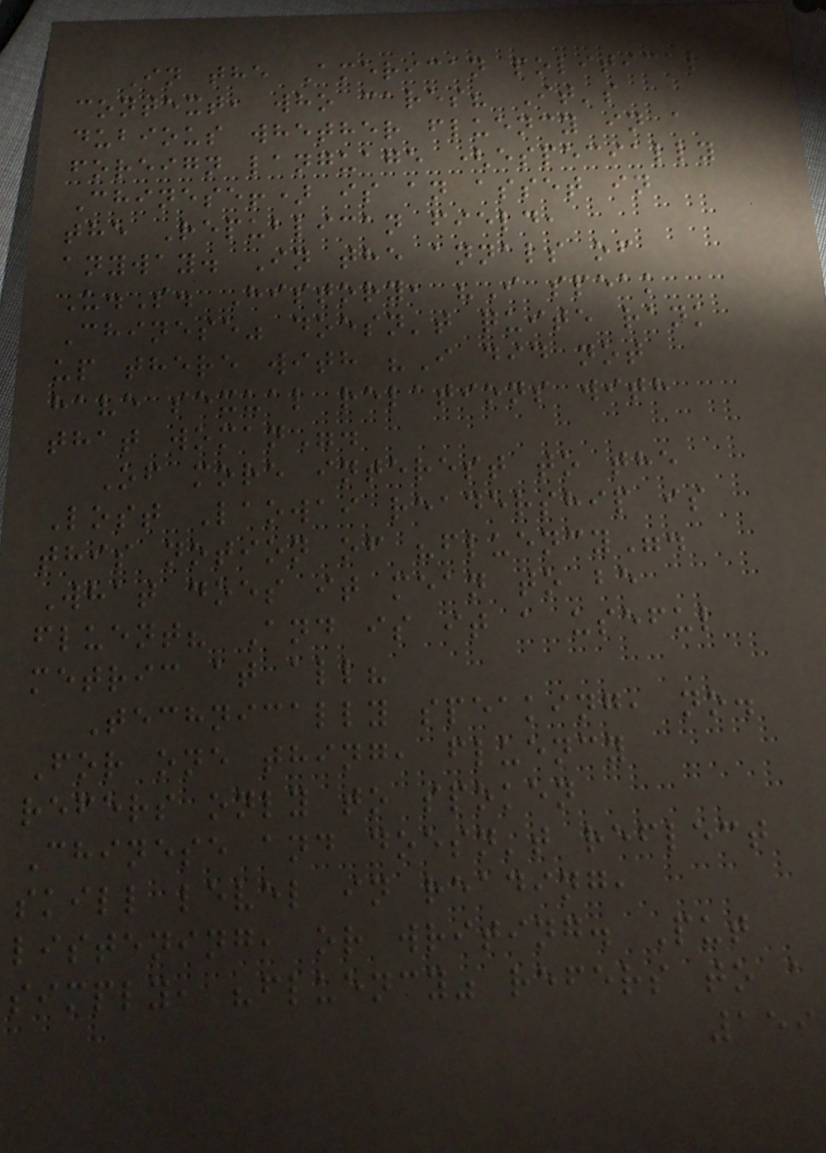In the American political
context, who cares? It's
dubious whether fluency in a
foreign language (especially
Chinese!) is an asset in
the Republican field,
anyway. In the annals of
U.S. History, "I speak
Chinese" doesn't quite rank
up there with "I did not
have sexual relations with
that woman".
Of more interest to the
Lost Laowai readership is
this notion of "fluency".
What does it mean to be
fluent? And is it a useful
metric at all?
Technically speaking, no.
For one thing, fluency
refers only to spoken
Chinese and doesn't reflect
skill level in reading,
listening, or writing. Put
simply, "fluency" refers to a
159
